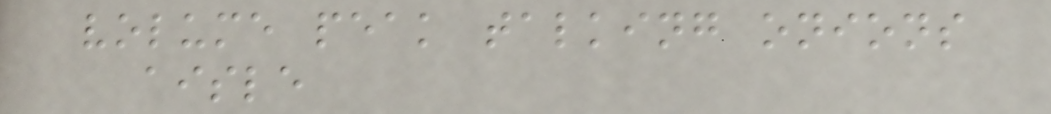volume peak talking onions
aisle
